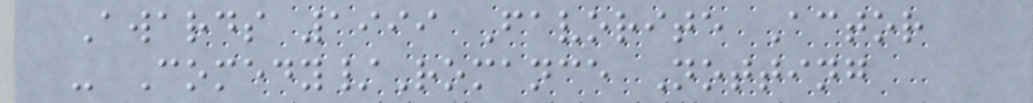Awards 1999 Favorite Actor
- Comedy/Romance Notting
